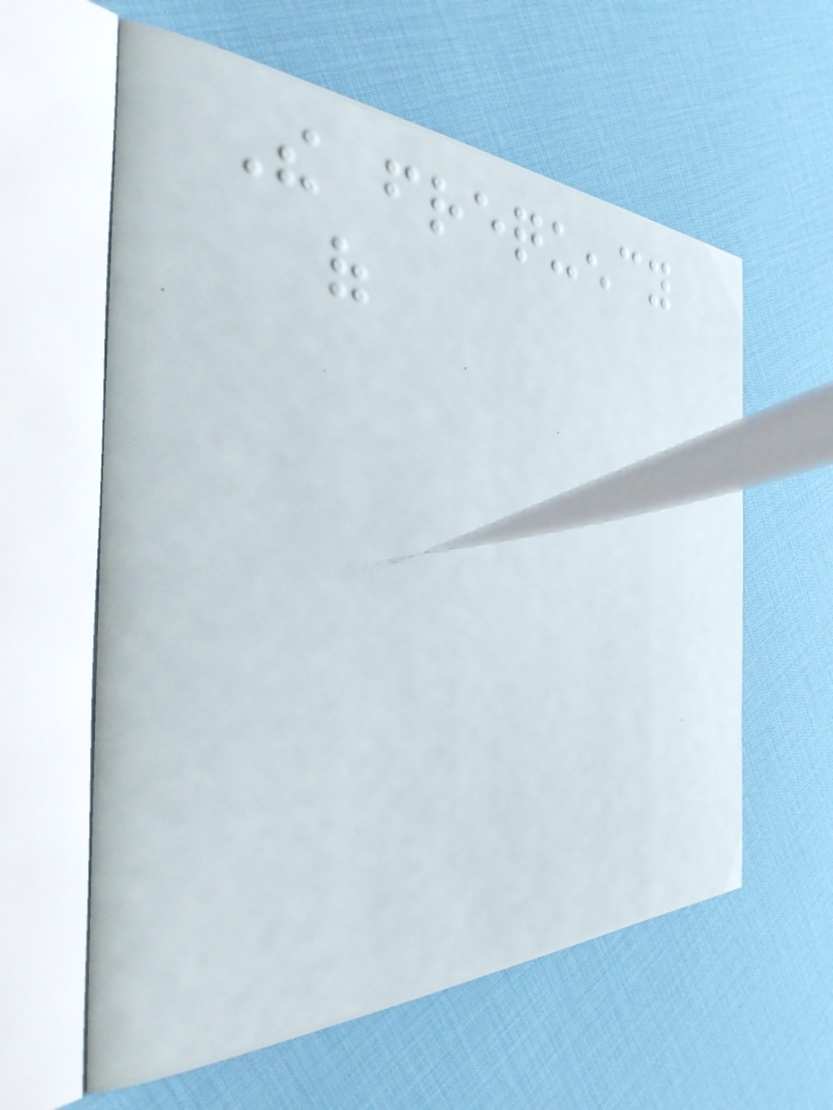The frequency
of
